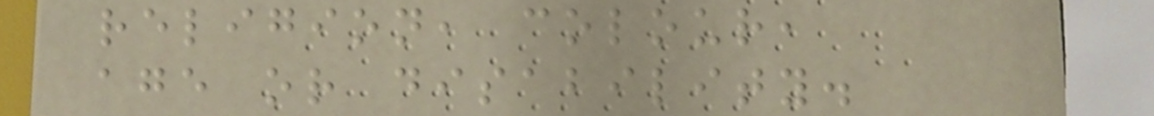religion, colour,
age or disability.
